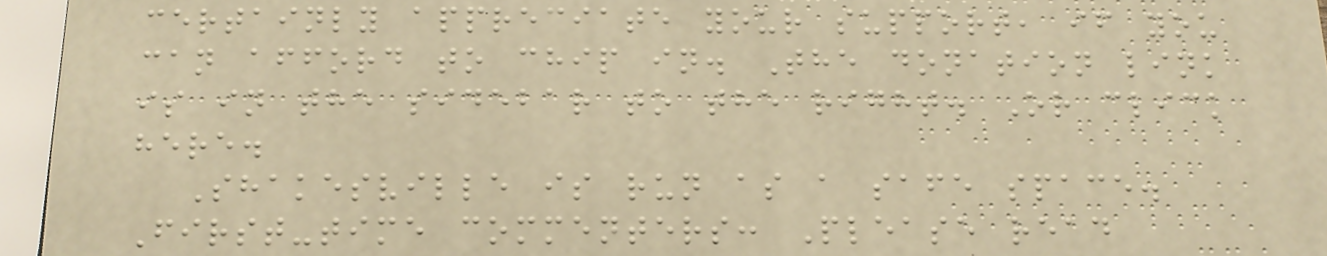certainly appreciate your support, if you
can afford to chip in. The donation link
is in the sidebar to the right. Or click
here.
Shakesville is run as a safe space.
First-time commenters: Please read
